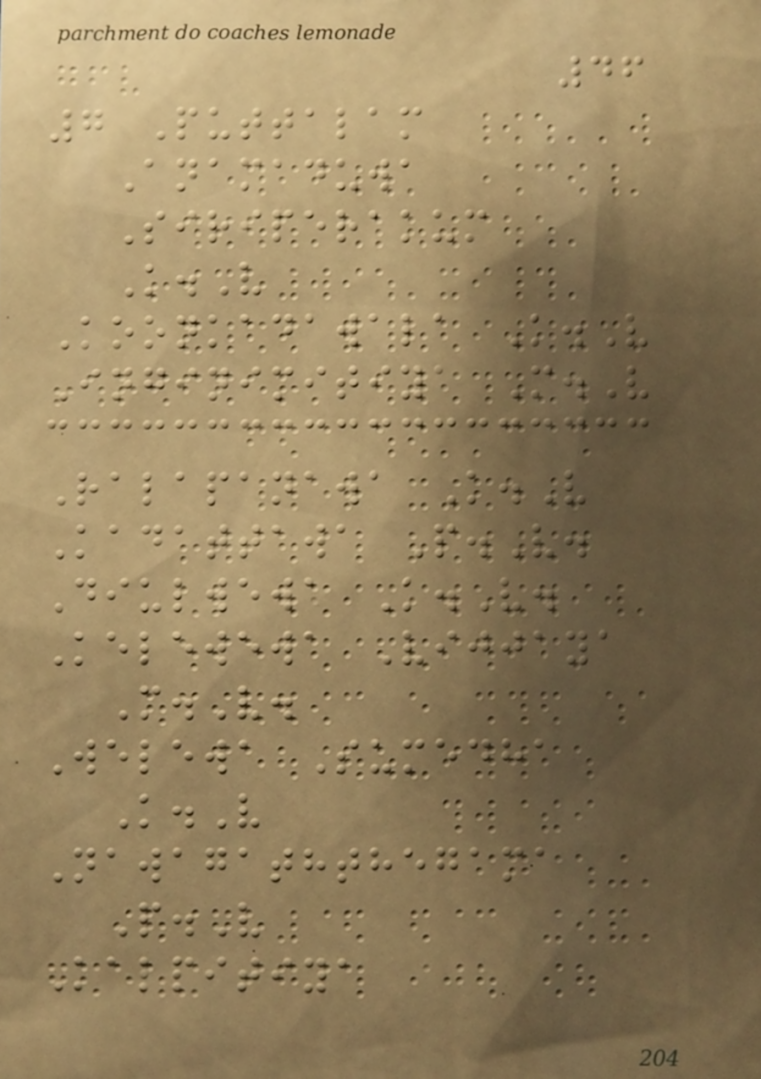46
7 Puttalam
Anamaduwa
Siriperakum
K.V
Koonkadawala K.V
Inginimitiya M.V
Ralapanawa K.V
Kadattawa P.V.
Diulwewa K.V.
Kelewewa Vijjaya
M.V.
Welewa Sumedha
K.V
Nawagaththegama
P.V
Kalpitiya
